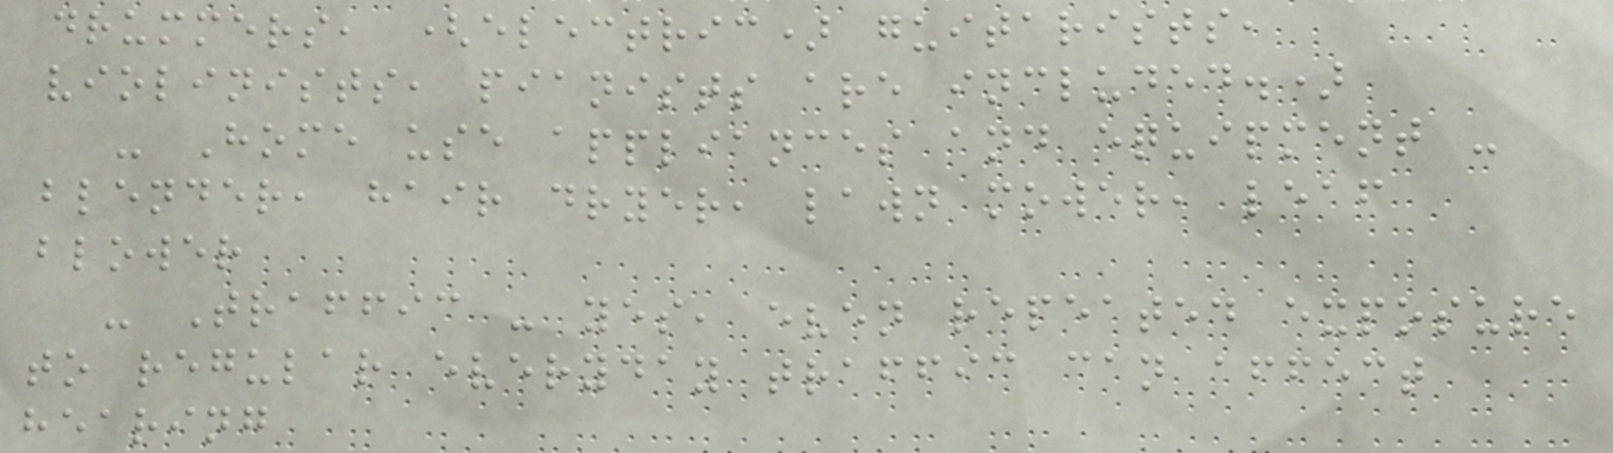drummers, (electric) guitarists,
violinists, pianists are included.)
- Home use appliances and equipment -
blender, hair dryer, lawn mower, leaf
blower
- Traffic - yes, even repeated exposure
to regular everyday traffic can affect
hearing
